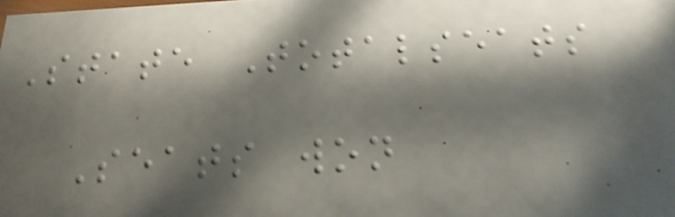State Totalseats
Seats won
